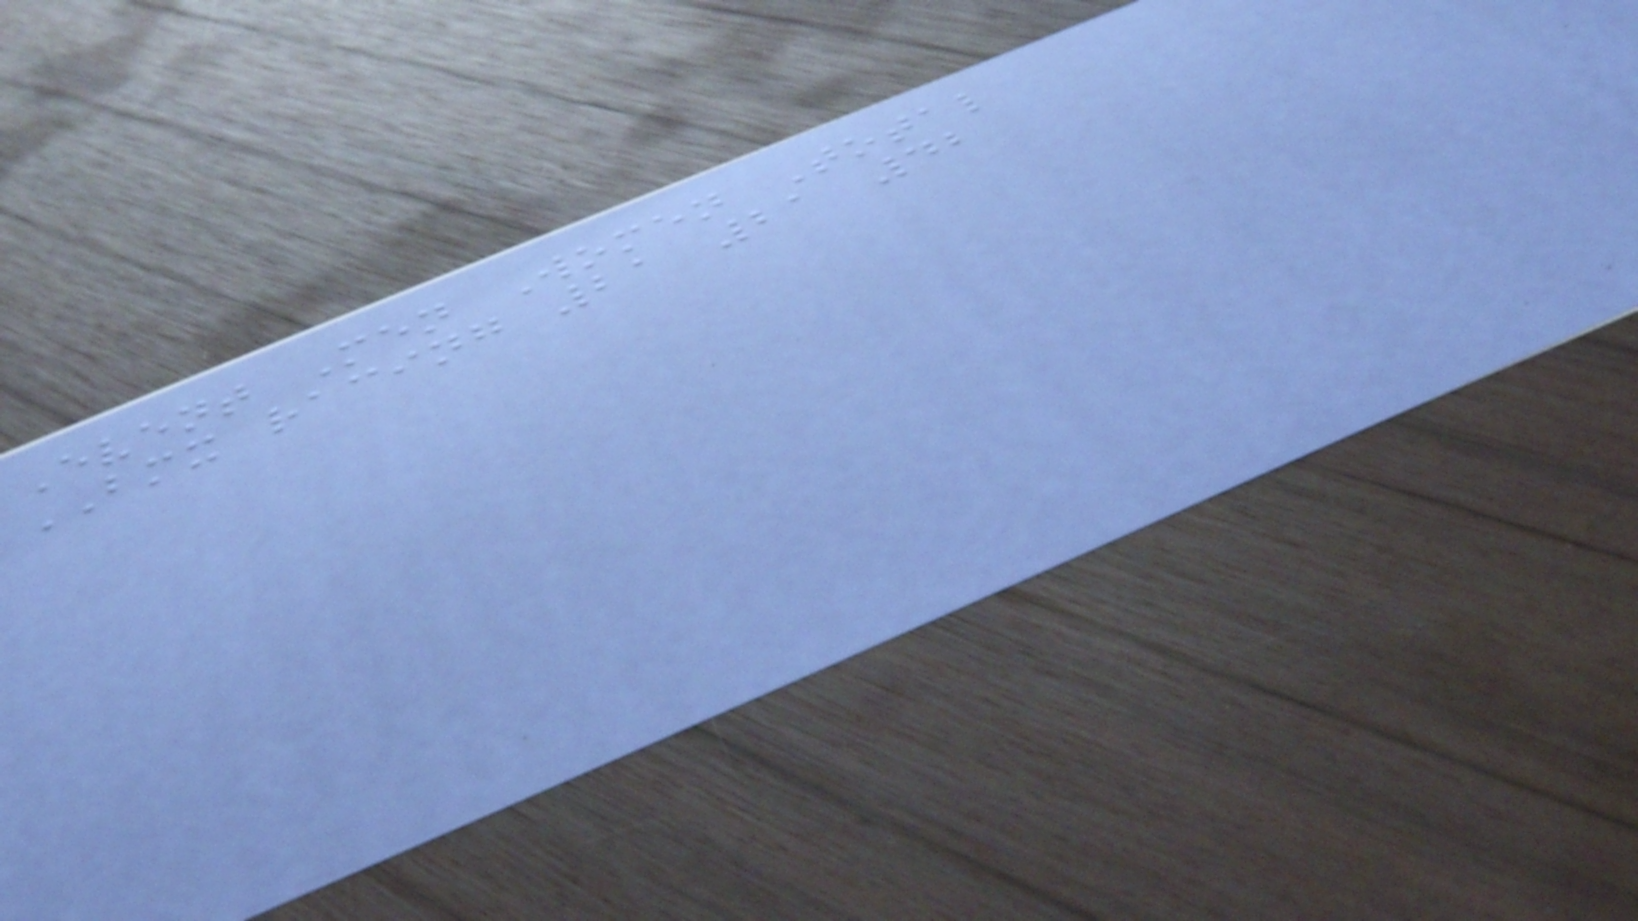Event Men Women Total
BMX racing 21 21 42
